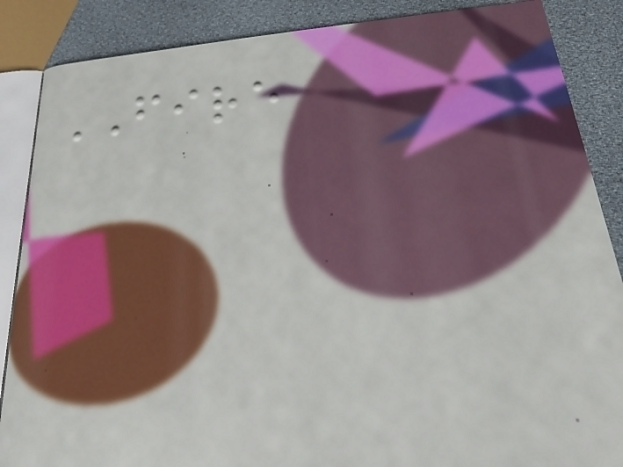FIRE
